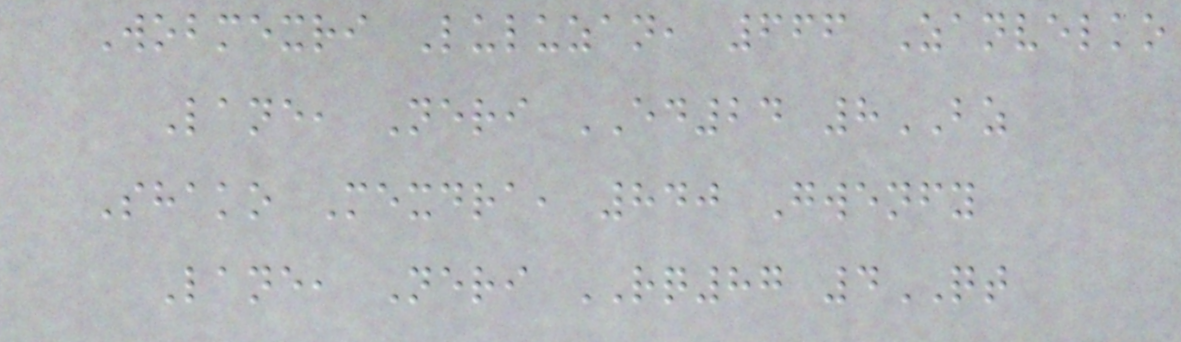Wobmexri Luluzan, 666 Zanvelko
Lane, Neri ED24 8BZ
Shako Mexdra, 840 Gwenfy
Lane, Neri RQ87 4QT
